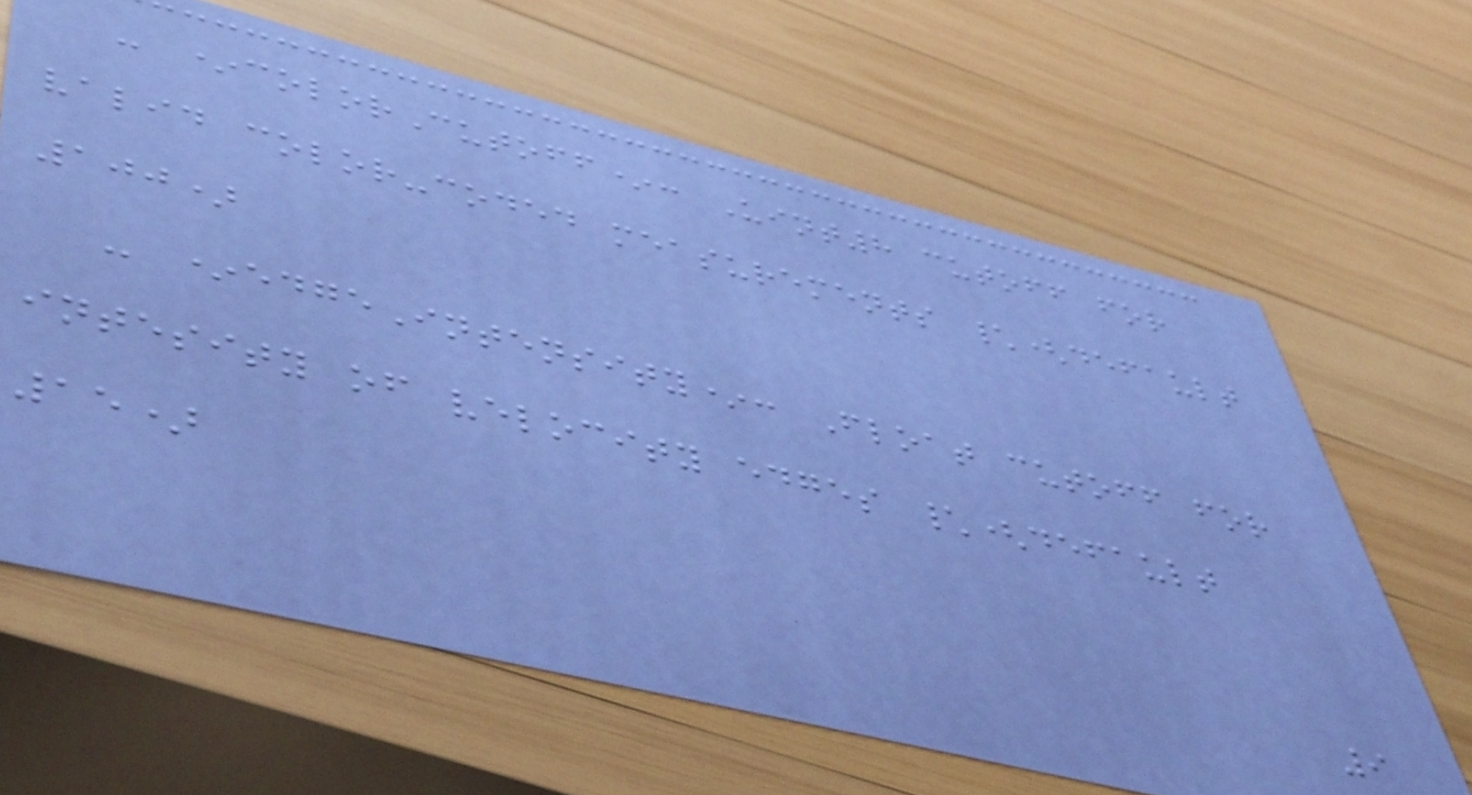- *colorCutoff*: Uint8 cutoff for
valid color-coded measurements \(default
100)
- *edgeIntensity*: Float cutoff for
intesity of velocity edges \(default
15)
9
